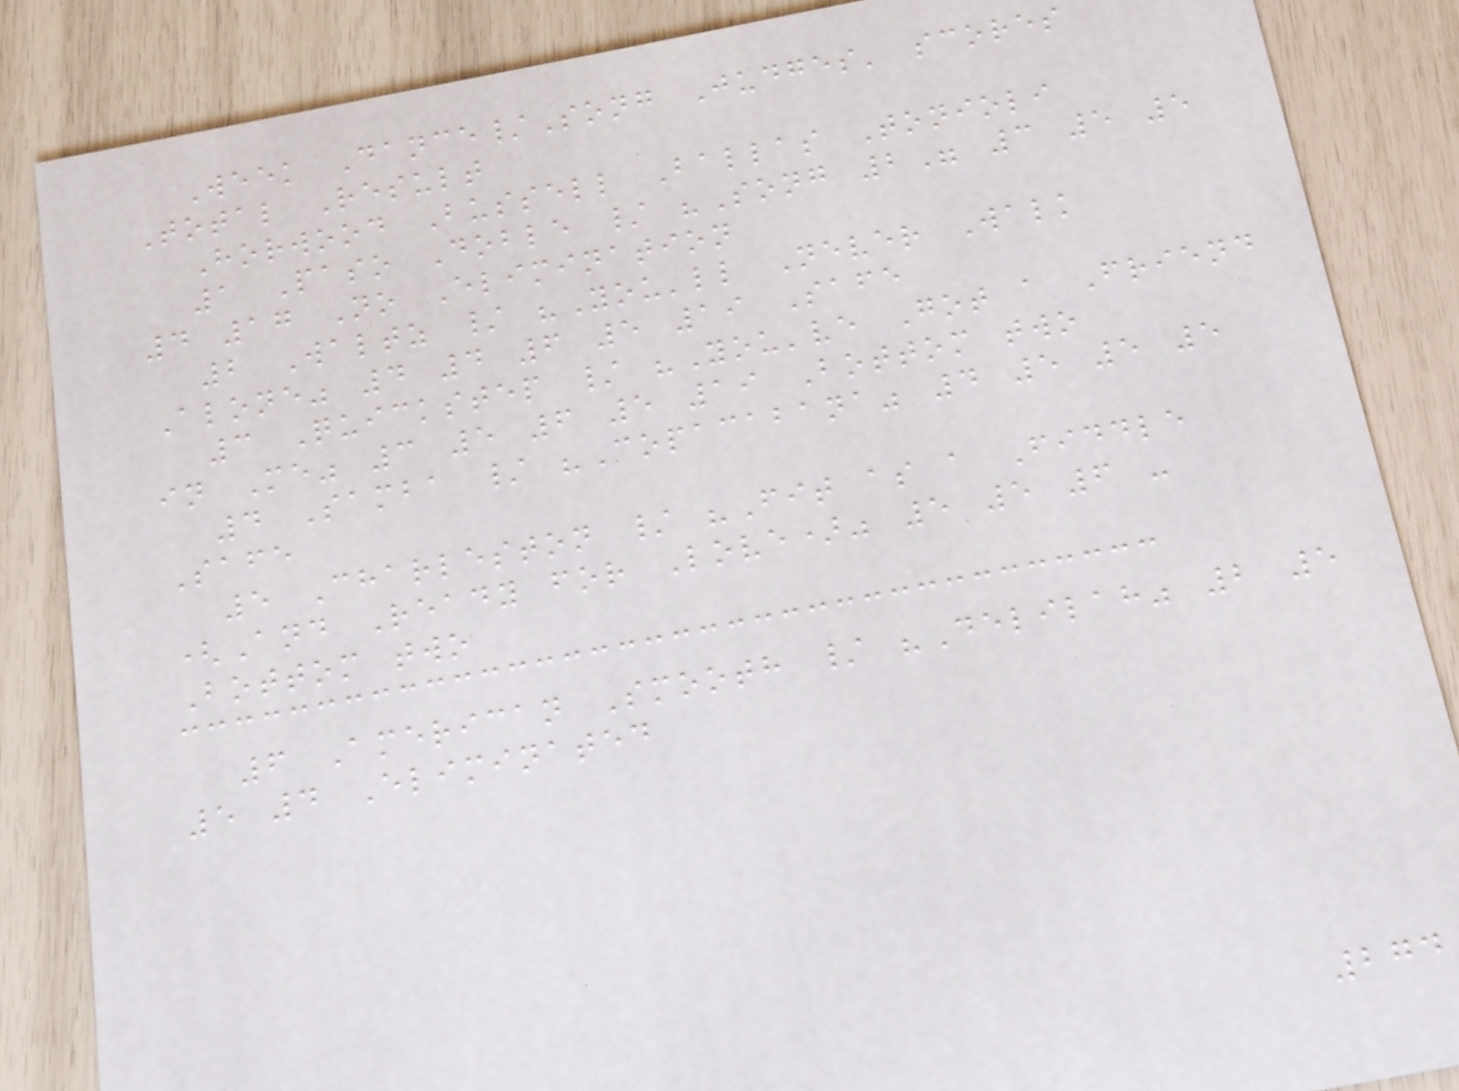Week Dance/Song Judges' scores
Total Result
Horwood Bussell Ballas Tonioli
1 Paso Doble / "Song 2" 3 5 5
4 17 No Elimination
2 Waltz / "You'll Never Walk
Alone" 4 4 6 5 19 Safe
3 Quickstep / "You've Got a Friend
in Me" 3 5 6 5 19 Bottom two
4 Samba / "Copacabana" 4 5 5 5
Safe
5 Charleston / "Fit as a Fiddle
(And Ready for Love)" 5 5 6 -
Bottom two
6 American Smooth / "Delilah" 2 5
5 4 Eliminated
274
